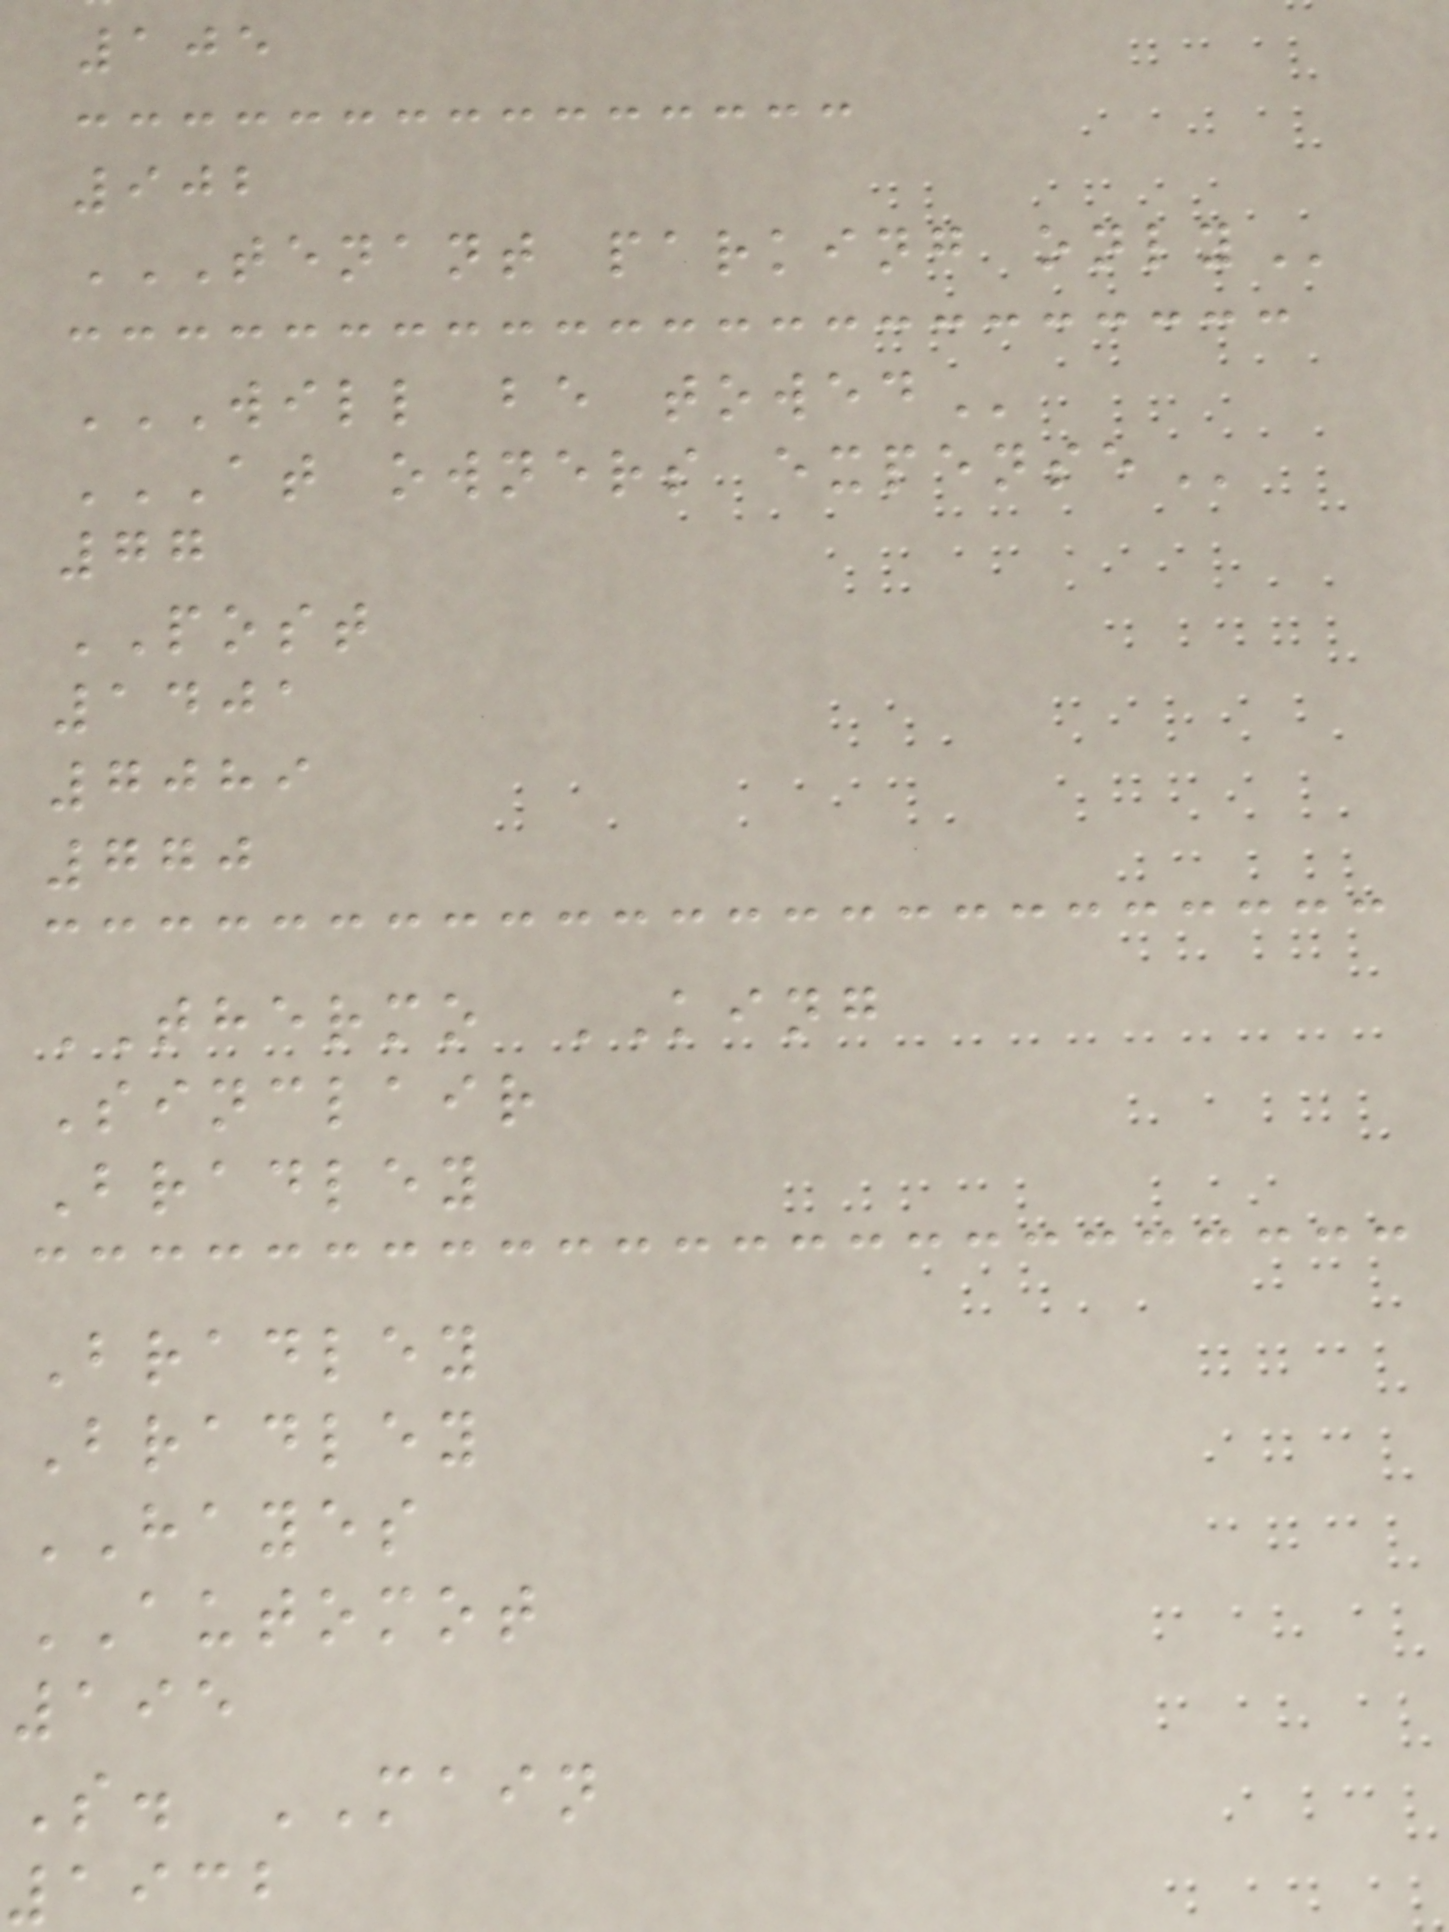105
902
TENANT PARKING ONLY
WILL BE TOWED
AT OWNERS EXPENSE
77
POST
1401
7089
770
THERMO KING
Sinclair
Bradley
Bradley
Bradley
HAYES
AUTOMOT
195
S. MAIN
1932
